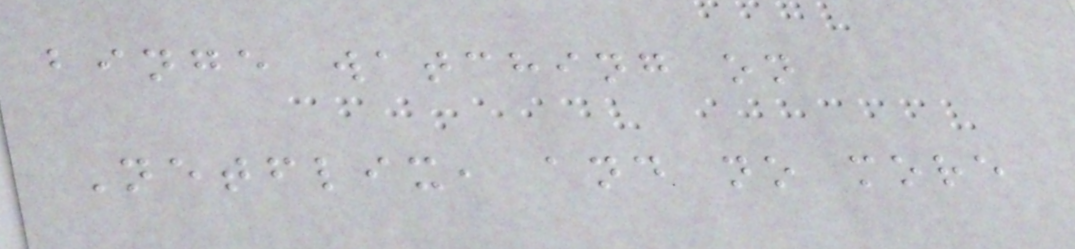binge watching on
Netflix, and no more
